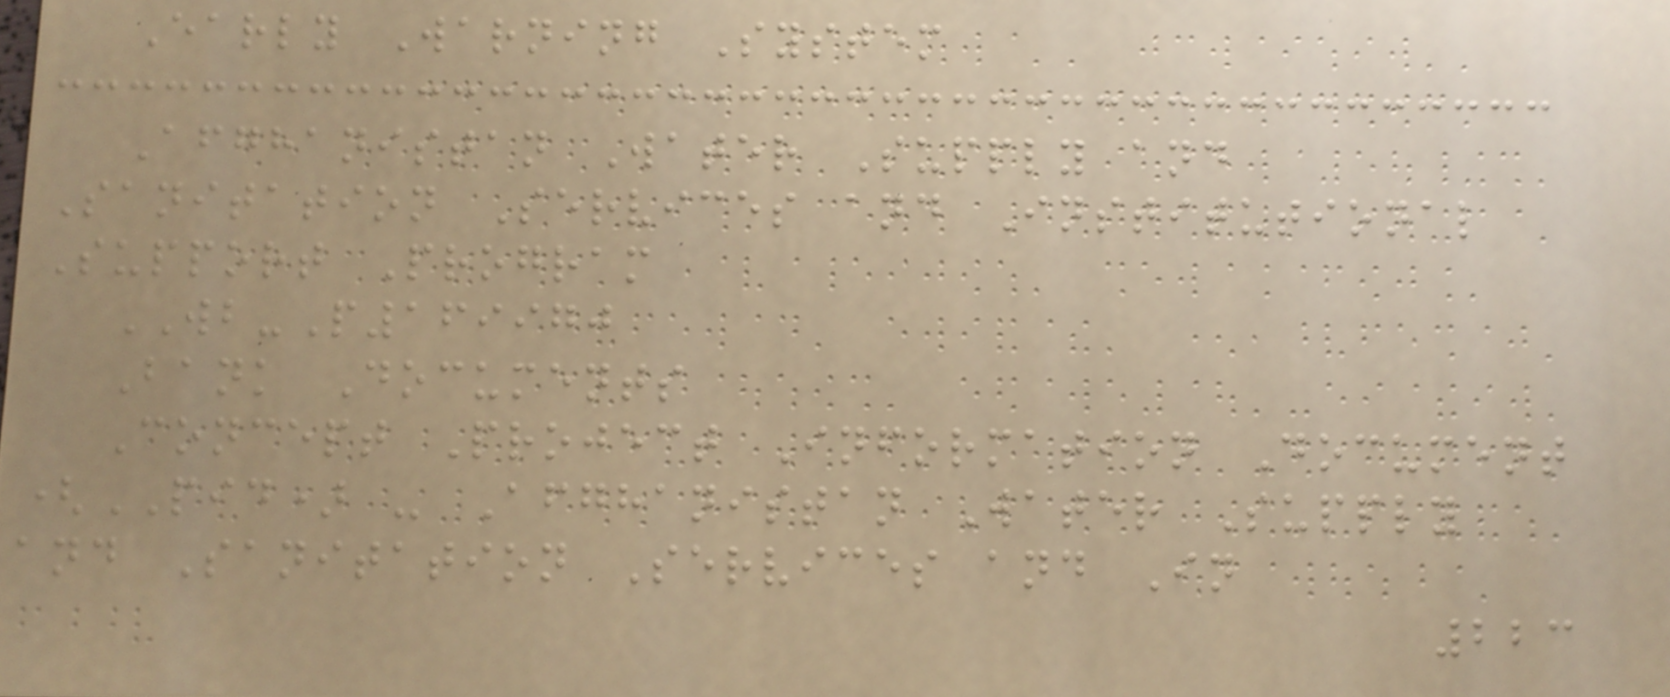Early Warning System
Afghanistan Water Supply and
Sanitation Services and Institutional
Support Program
WB-P169970
Bank Documents
Concept Project Information Document
(PID) - Afghanistan Water Supply
and Sanitation Services and In
223
